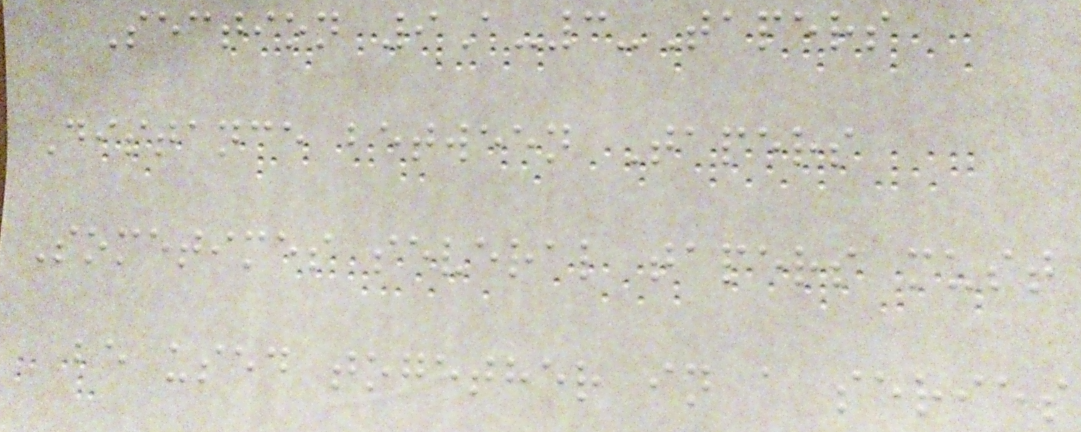Section 9A-3-Tapers
Distance between Tapers
Sometimes several tapers must
be used together in a series
